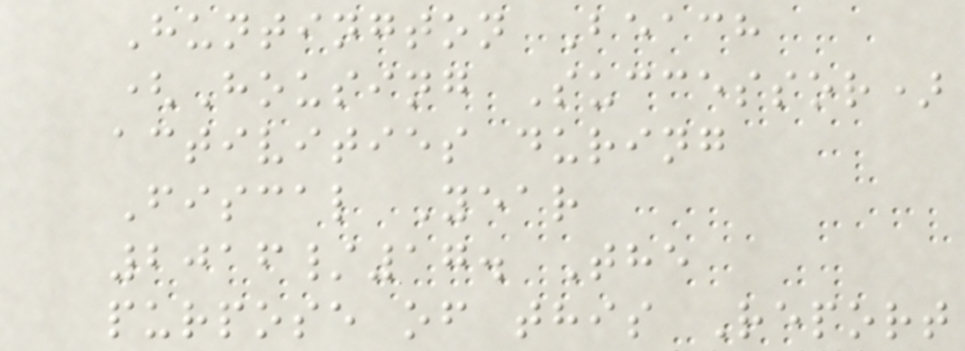Huntington Beach
(Housing Successor)
activities during
Fiscal Year
2016/17. The
purpose of this Report
